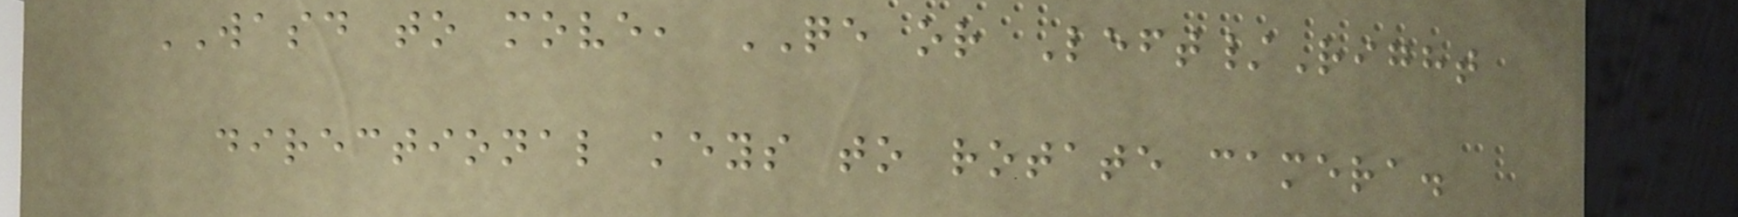WASD to move, QE or Left/Right
directional keys to rotate camera.
